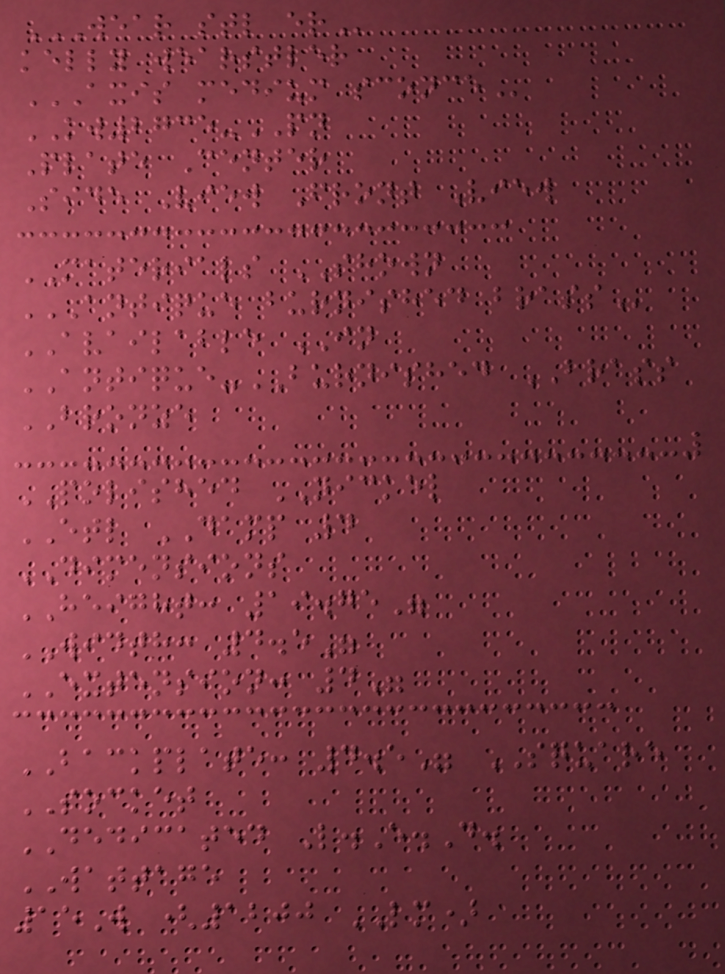WEAR STL ER
kelly wearstler
AXIS MEDIUM SCONCE
KW2735-PN
Plate Center
Side View Front View
MATERIALS SHOWN
ANTIQUE BURNISHED BRASS
AVAILABLE IN
ANTIQUE-BURNISHED BRASS
BRONZE
POLISHED NICKEL
ETL DAMP 4
DIMENSIONS
HEIGHT: 19.75"
WIDTH: 4.5"
EXTENSION: 4"
BACKPLATE: 4.5" SQUARE
SOCKET
DEDICATED L.E.D.
WATTAGE
15W (1200 LM)
